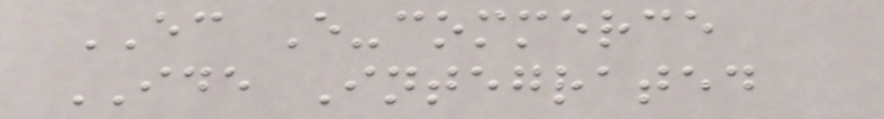EC E-commerce
IDE Integrated
